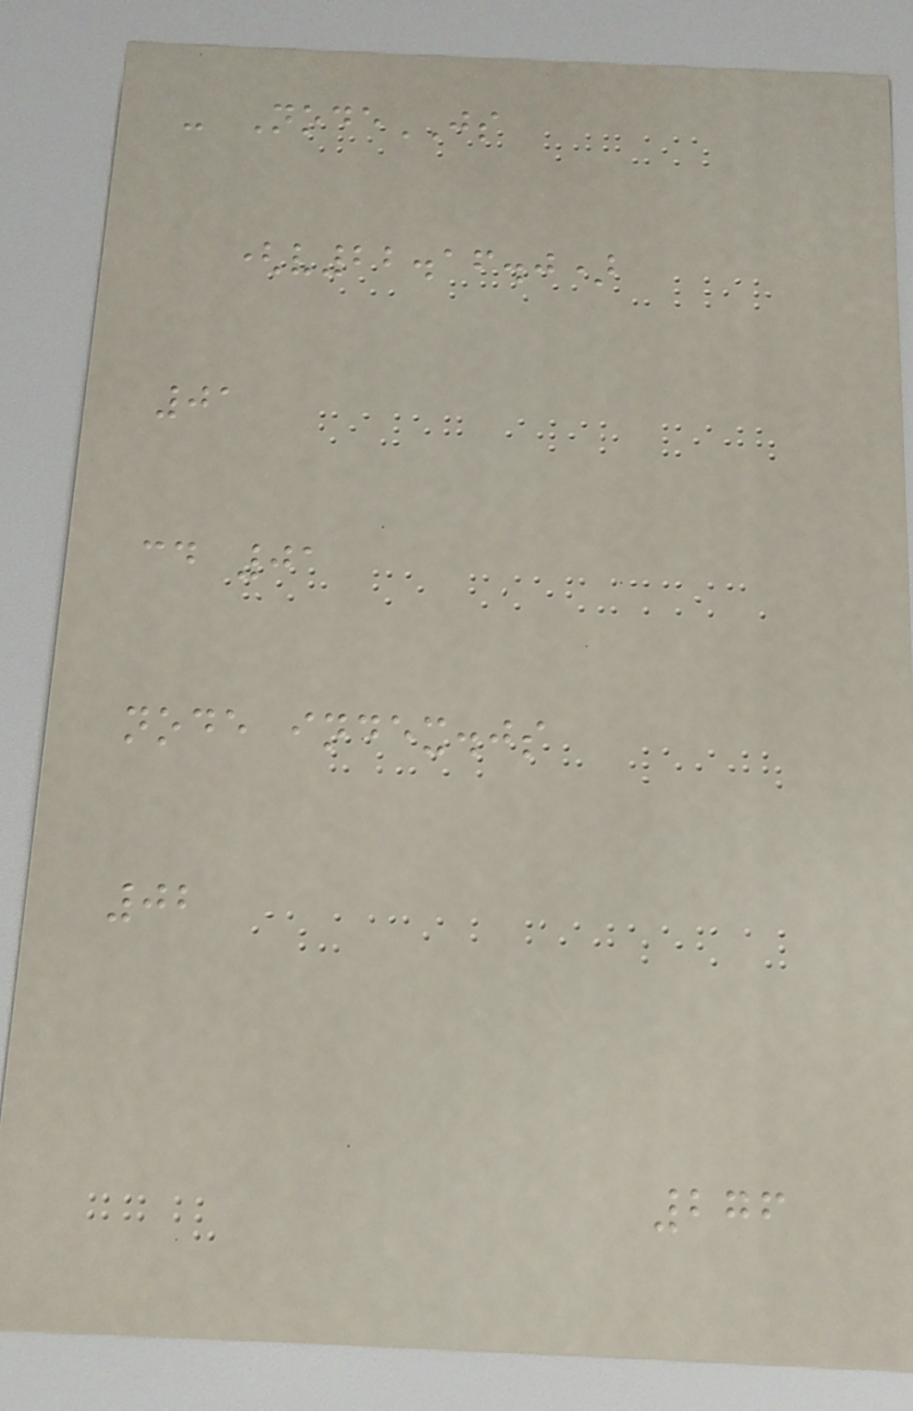- NodeJS
(v22.16.0)
01
cd 01
node index.js
02
276
